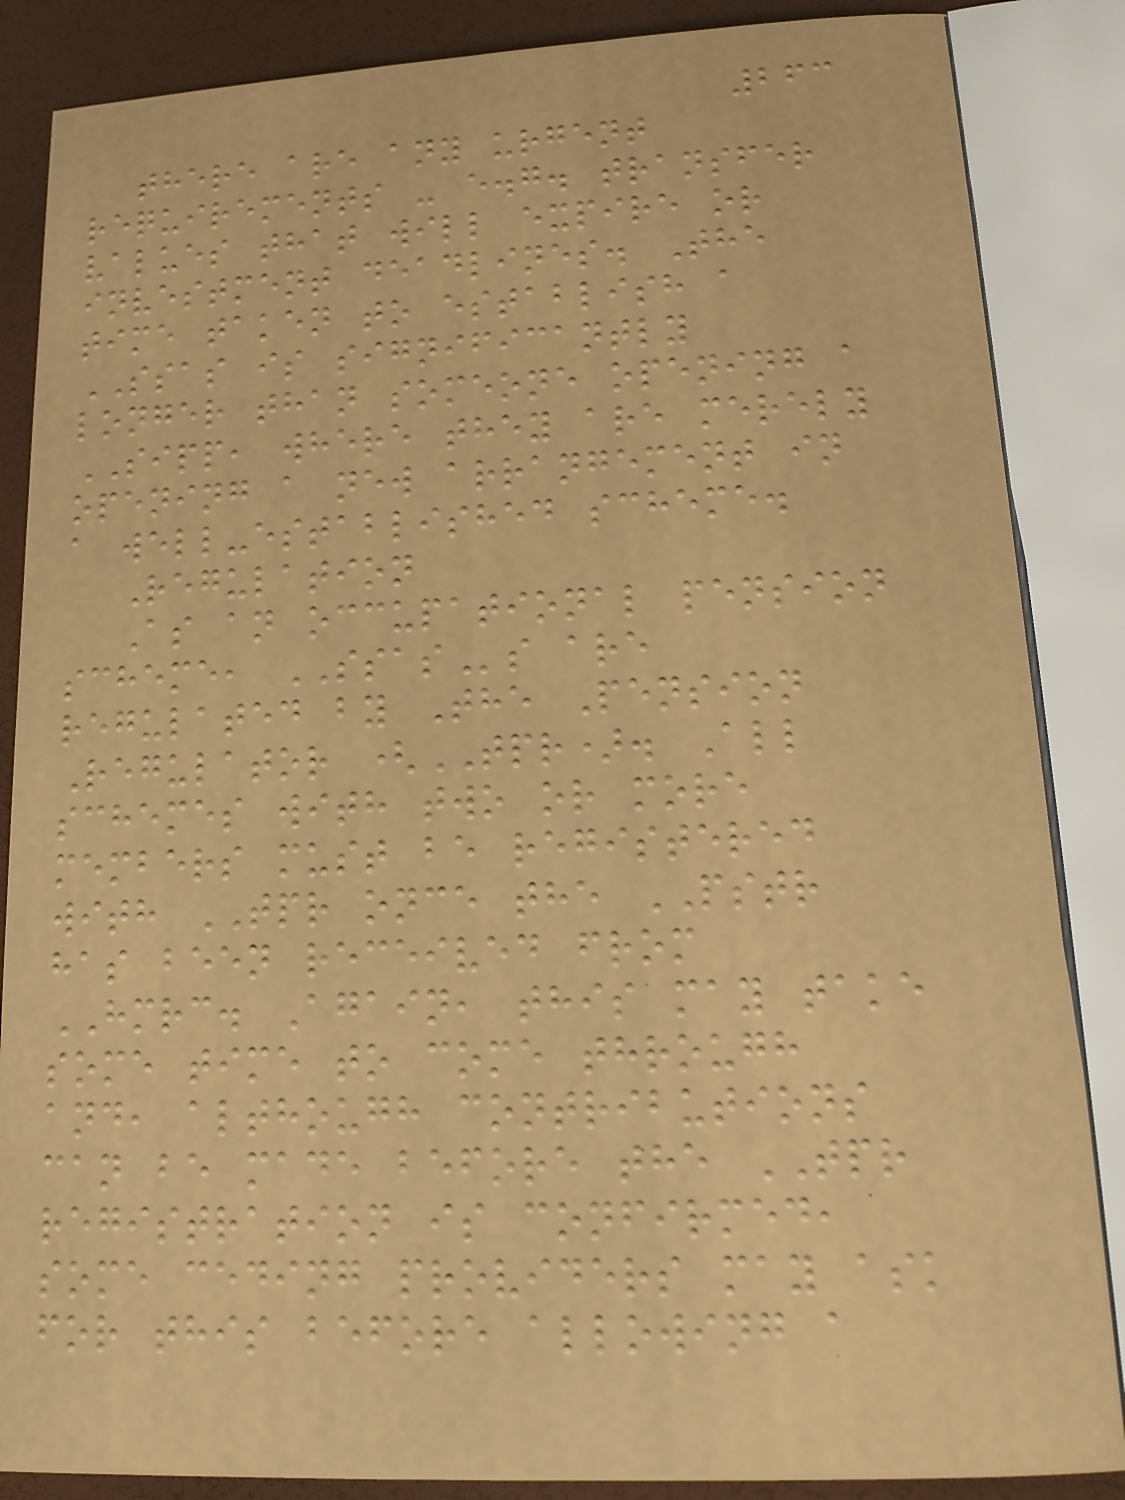263
there are any urgent
requirements - e.g. transfer
values that will expire or
investment deadlines. The
time taken to establish a
SSAS is significantly
longer than someone opening a
SIPP, where they are merely
opening a new arrangement in
a well-established scheme.
Regulation
As an occupational pension
scheme, SSASs are
regulated by The Pension
Regulator (TPR). All
schemes with two or more
members must be registered
with TPR once the PSTR
has been received from
HMRC. Again, this may take
some time to come through
and, although contributions
can be made before the TPR
registration is confirmed,
some ceding providers may ask
for this before allowing a
